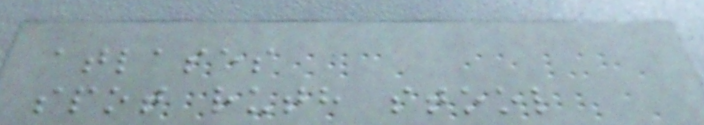atlases
spot ruth stool
